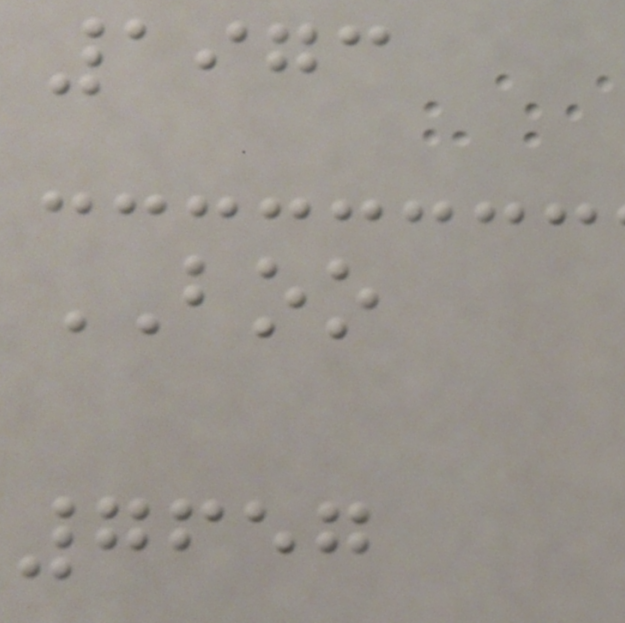1973
BOO
7657
